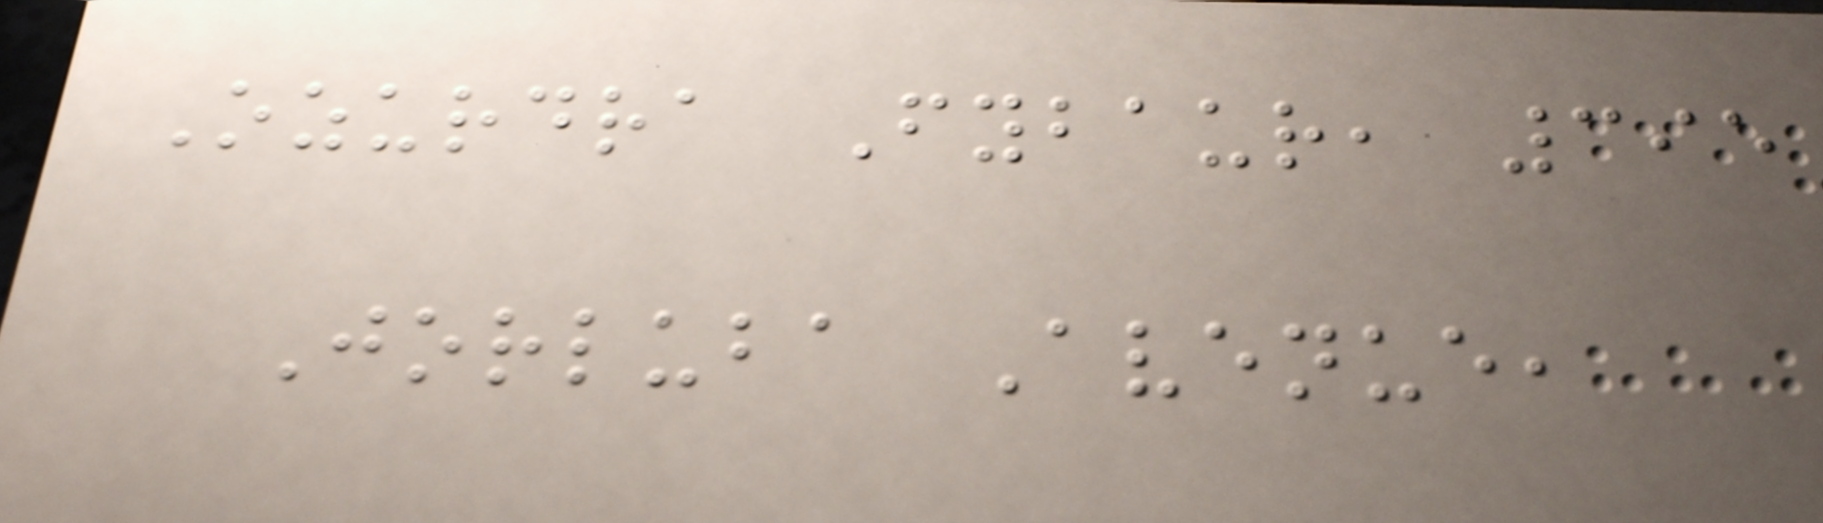Ozurdra Fybaur, 395
Jorluba Avenue,
